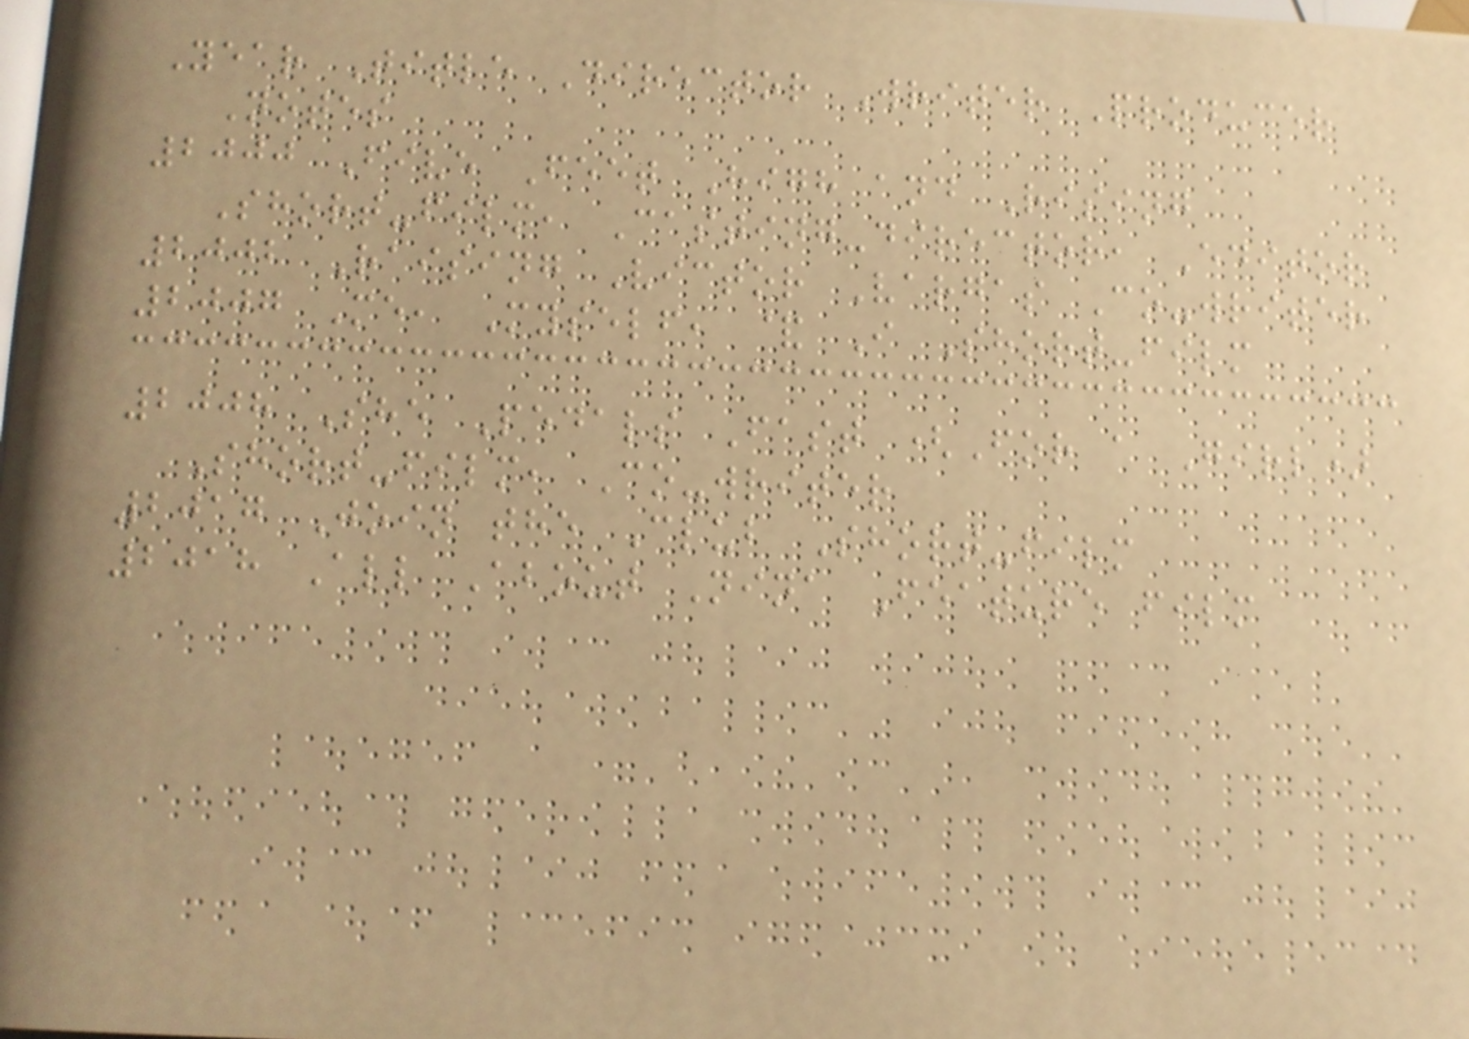Year Title Director Writer Producer
Notes
2000 Five Feet High and Rising
Short-film, Casting-director, Editor
2002 Raising Victor Vargas Co-writer
2007 Me, Myself, & I Short-film
2008 She Pedals Fast (For a Girl)
Short-film, Co-writer
2017 Join the Club Short-film
2018 All About Nina Feature film
